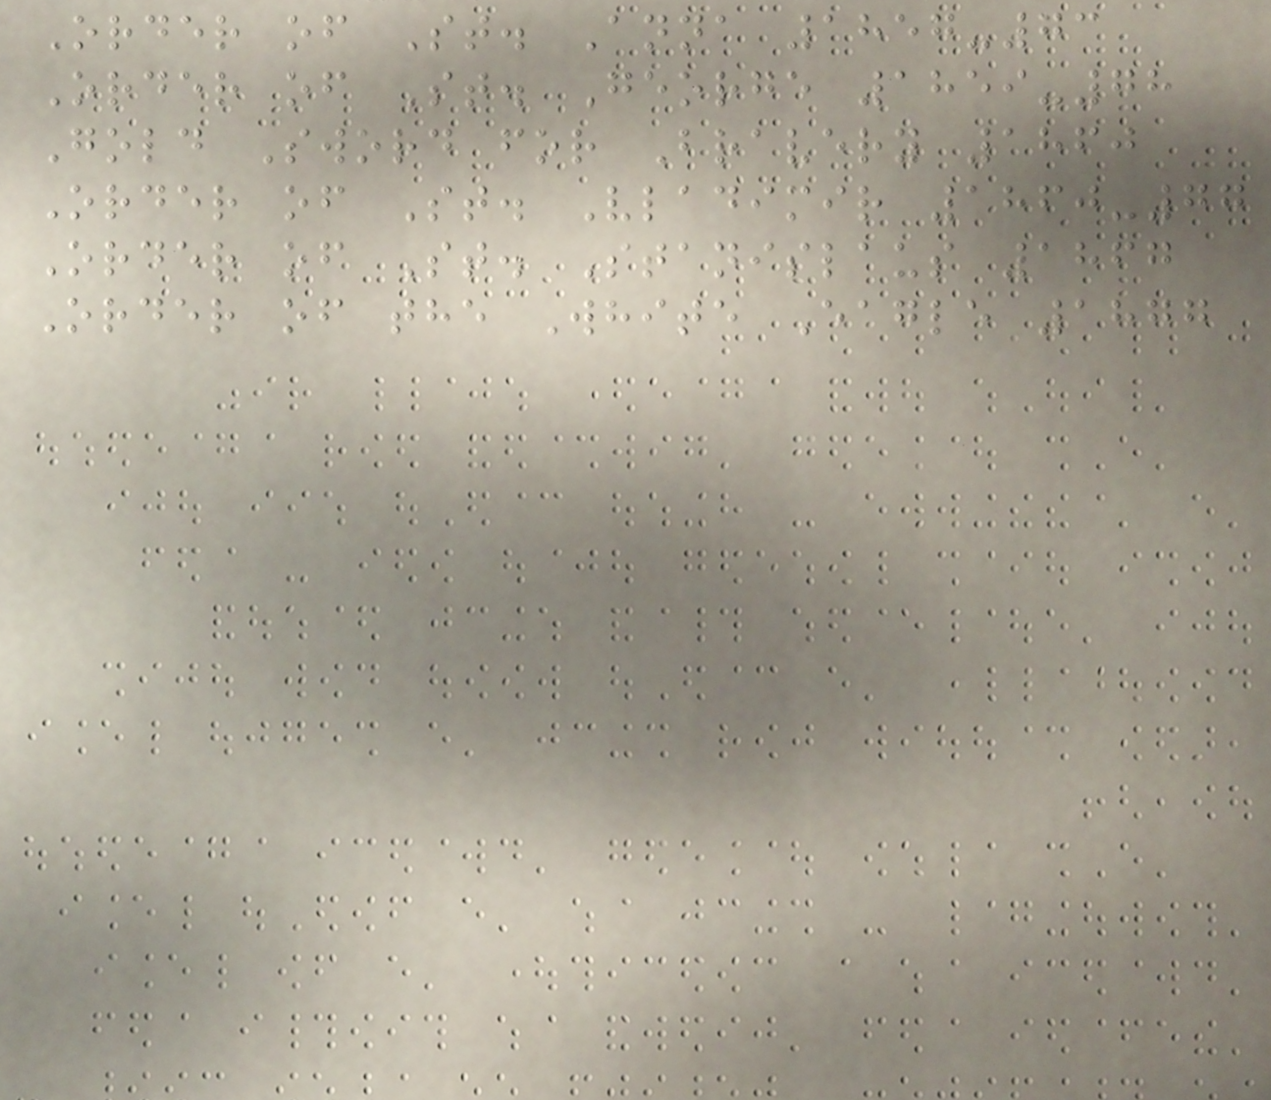Order of St. Anna 1857-73
Order of St. George 1859-78
Gold Sword for Bravery 1860
Order of St. Vladimir 1860-77
Order of St. Stanislaus 1867
Order of the White Eagle 1877
